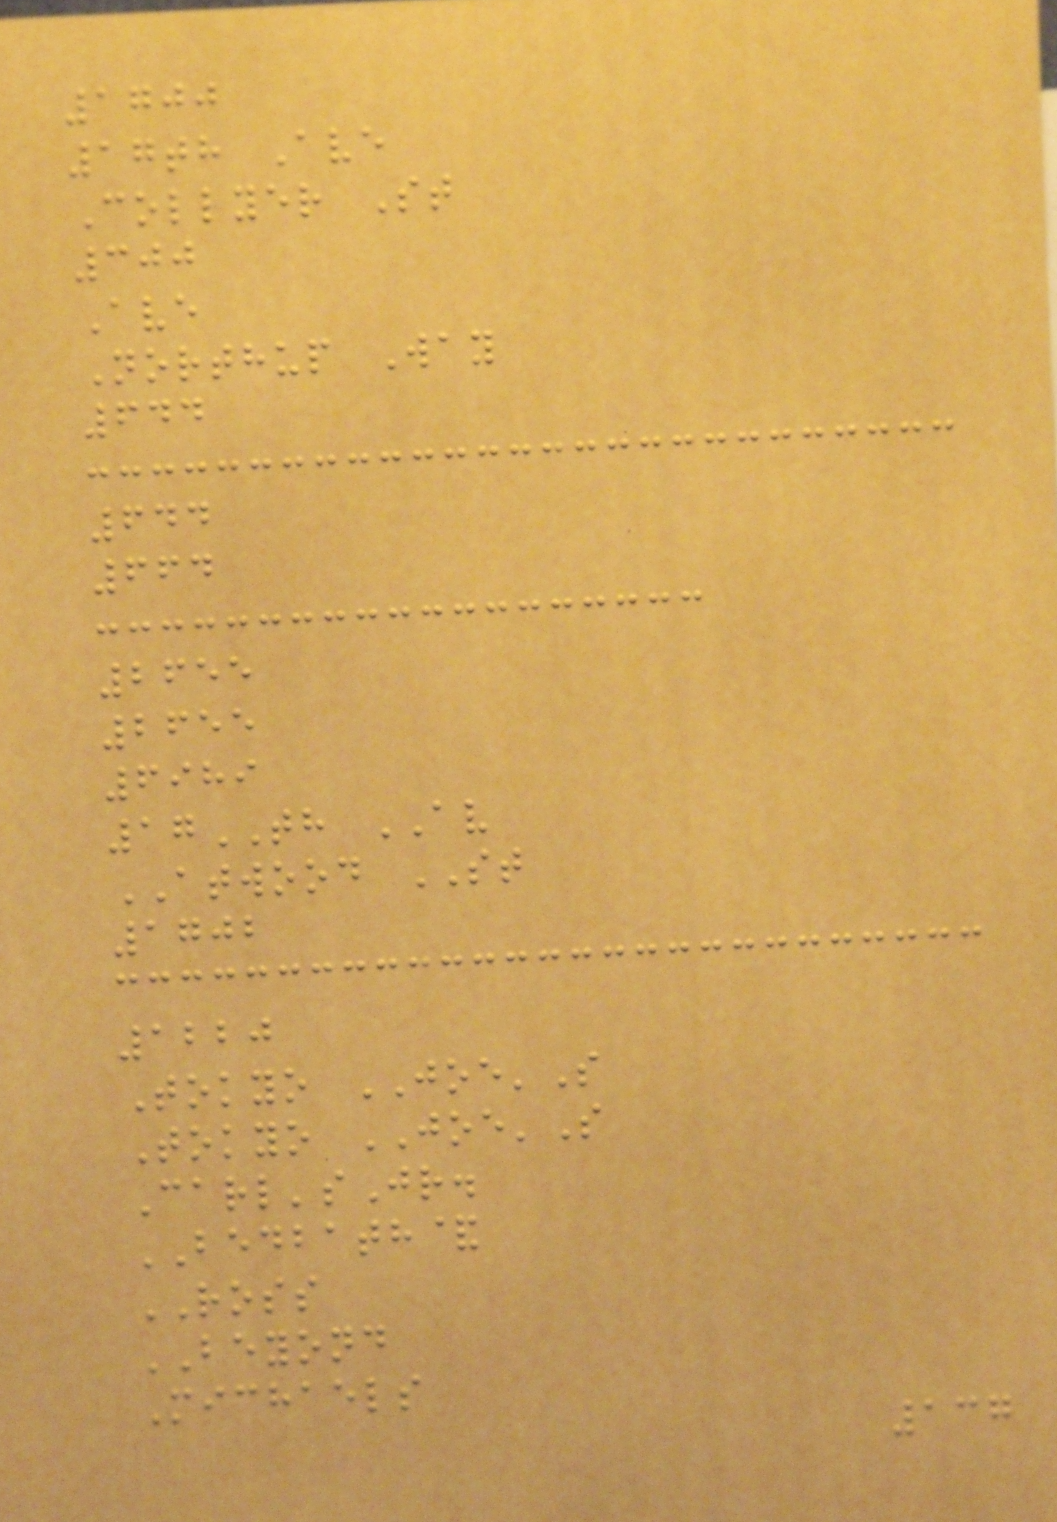1700
17th Ave
Collyer St
300
Ave
Northup Way
644
644
664
2655
2655
6989
17TH AV
ATWOOD ST
1702
1220
Tokyo JOE'S
Tokyo JOE'S
Carl'sJr.
BEDBATH&
ROSS
BEYOND
Michaels
137
